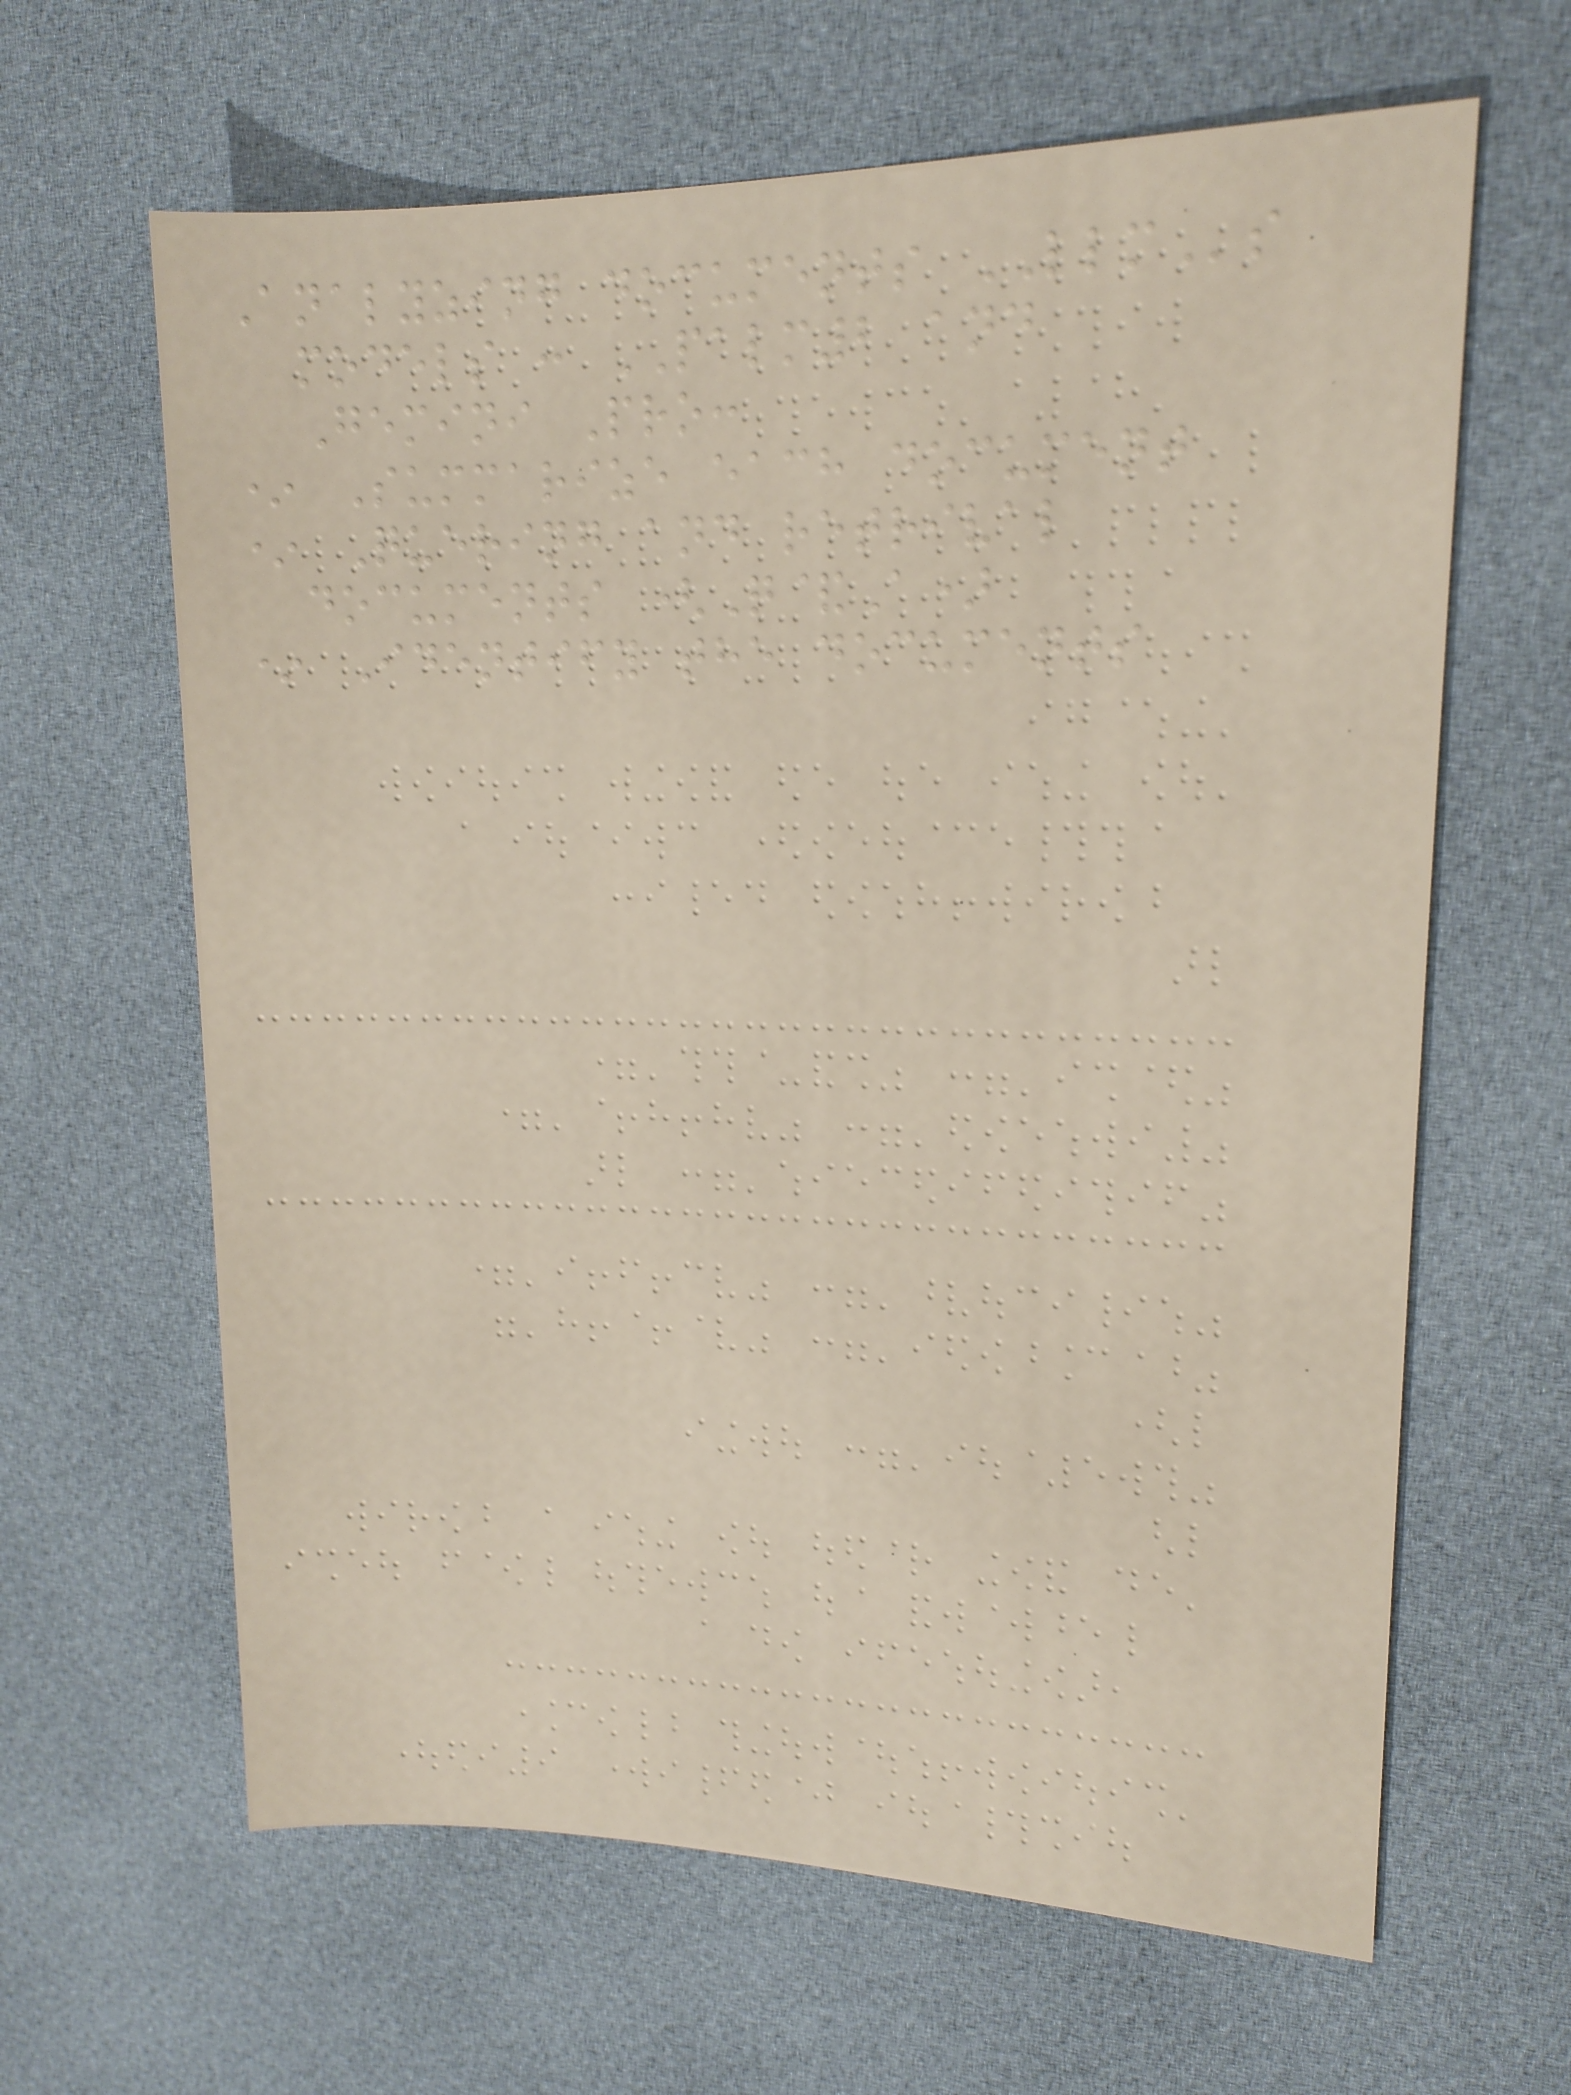Analyzing documents LLMs
models : PALM2 and
Gemini Pro:
* Summarize each document
* Quering and retrival
documents (Q&A)
* Identify the documents
